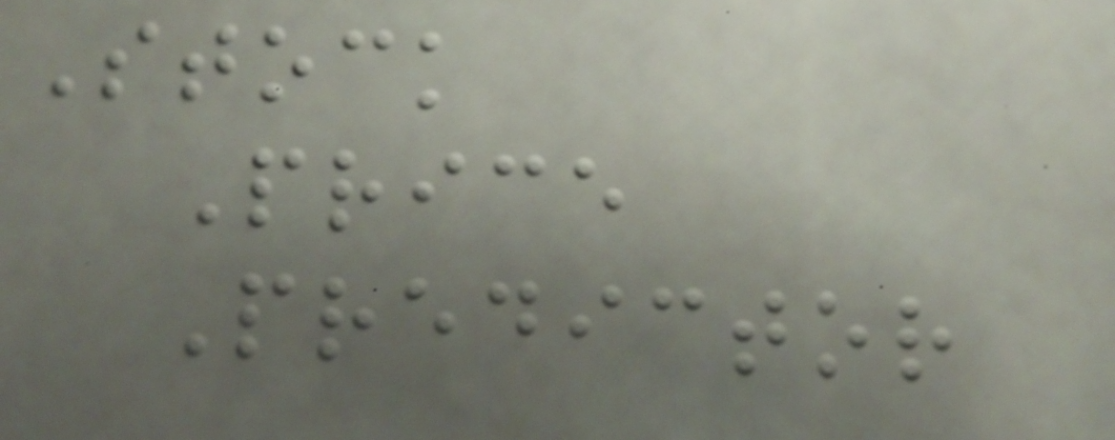Stock
Price
Predictor
